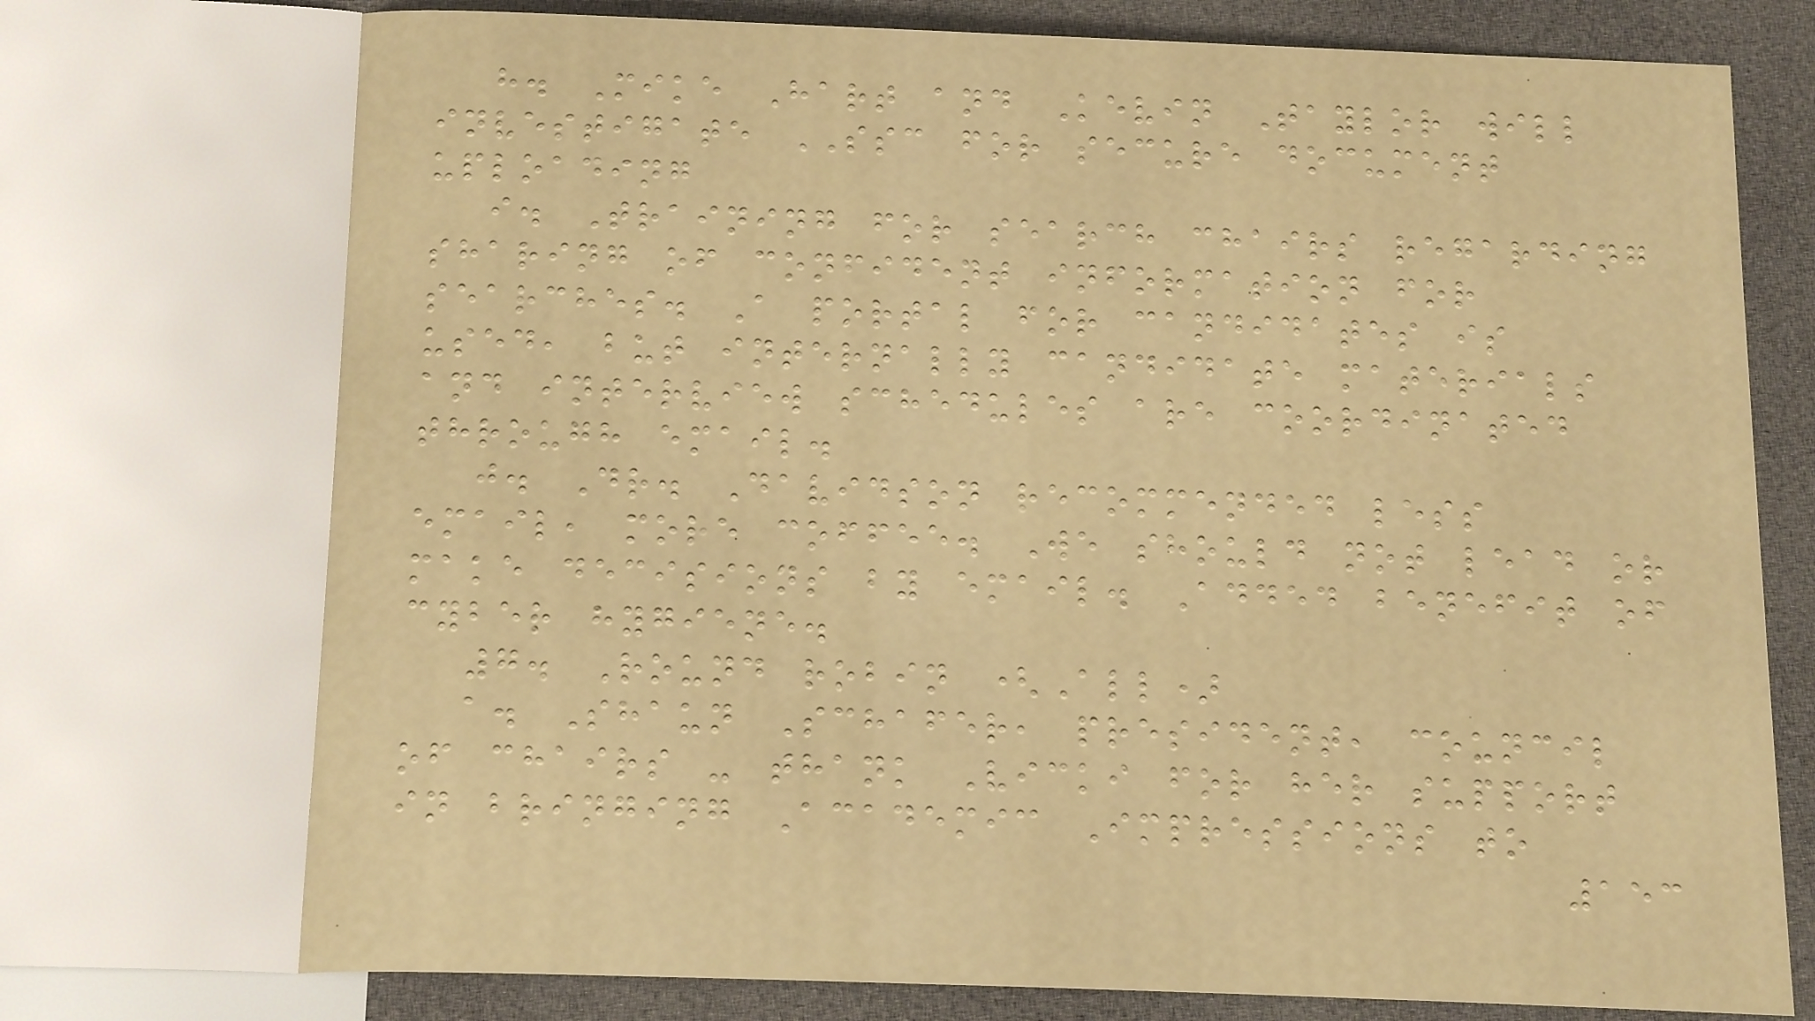h. Mike Hart and Kevin Taylor will
investigate SSC for secure document
uploading
i. Training for search chairs regarding
sharing of confident information for
searches. A portal for candidates is
used, but internally candidate materials
and interview schedules are coordinated
through email.
j. Dr. Davidson recommended less
email, more coffee. We should not lead or
make decisions by email. Added benefit of
cyber hygiene.
7. Round robin (All)
a. Shaun Schafer, president, council
of chairs - thank Vicki for her support
in bringing Academic Impressions to
153
